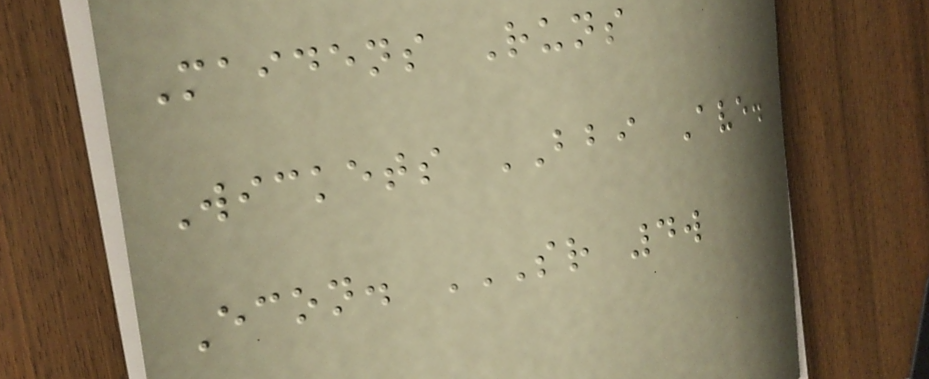Maidens Runs
Wickets BBI Ave.
Econ. SR 4W
